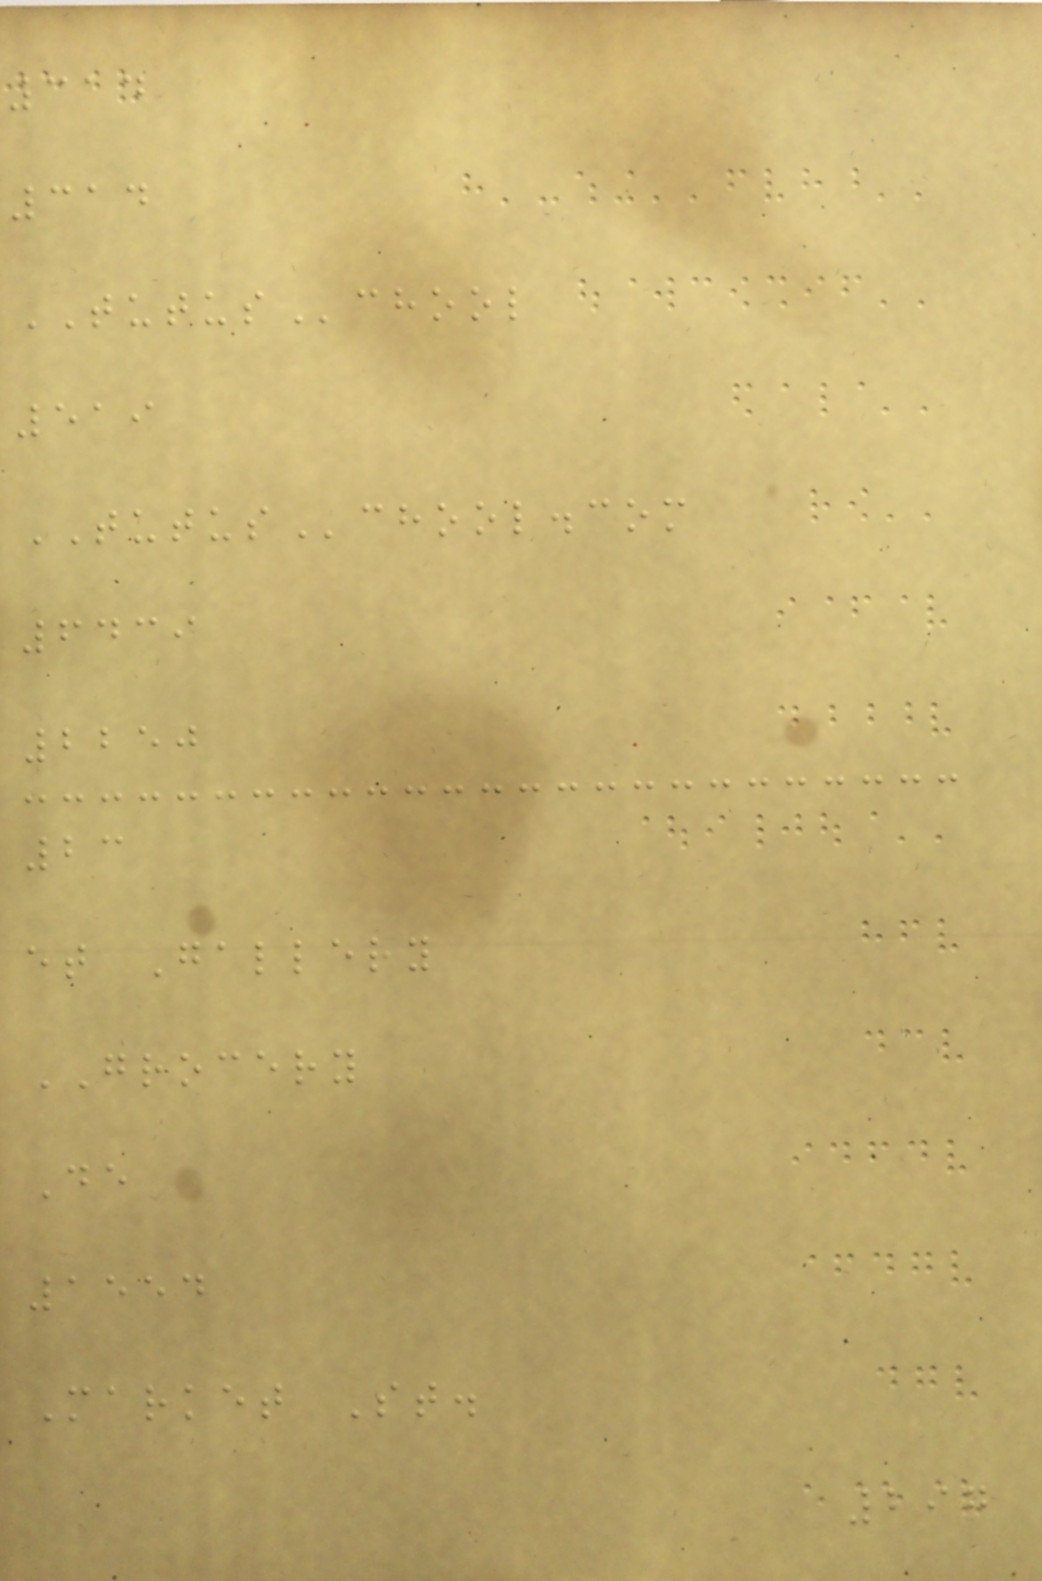314
314
TUTUSchool
519
TUTUSchool.com
6439
2250
23
et Gallery
GROCERY
De
1554
Market St.
297
